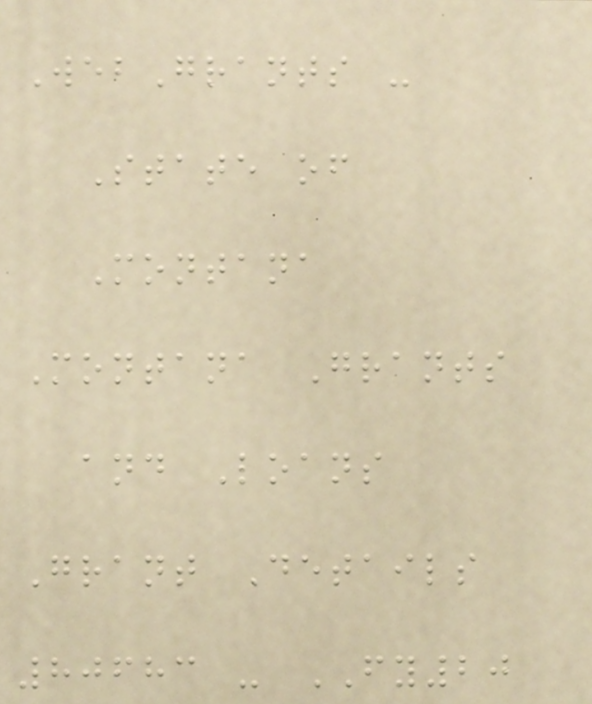WebGrants -
State of
Montana
Montana Grants
and Loans
Grant Details
80683 - FY20
